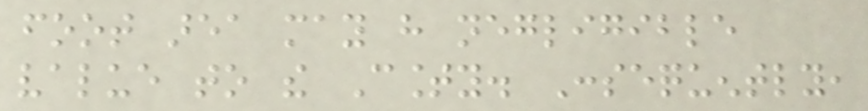foot area may have negligible
value to the County. Consequently,
